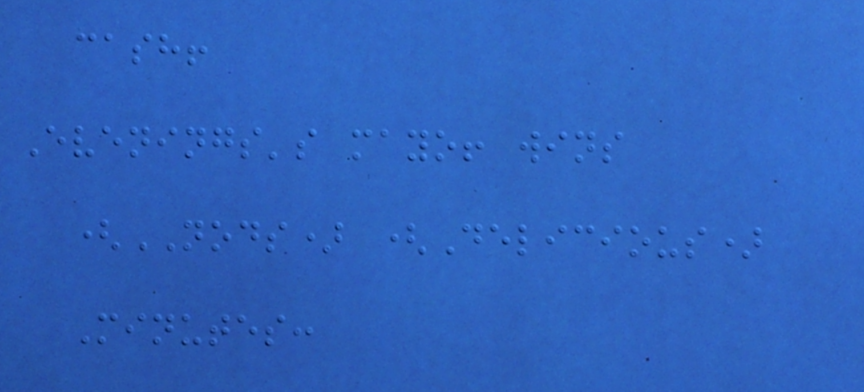cash!
Evenings's mayo! wins
(NODS) (Delicious)
Minutes:
